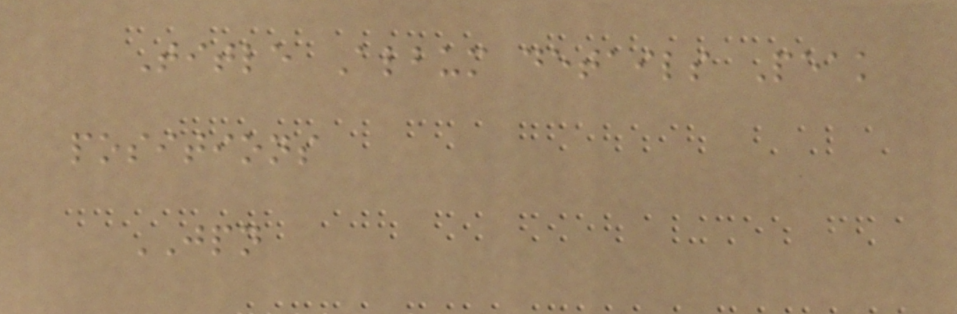Title Album details Peak
positions
JPN
